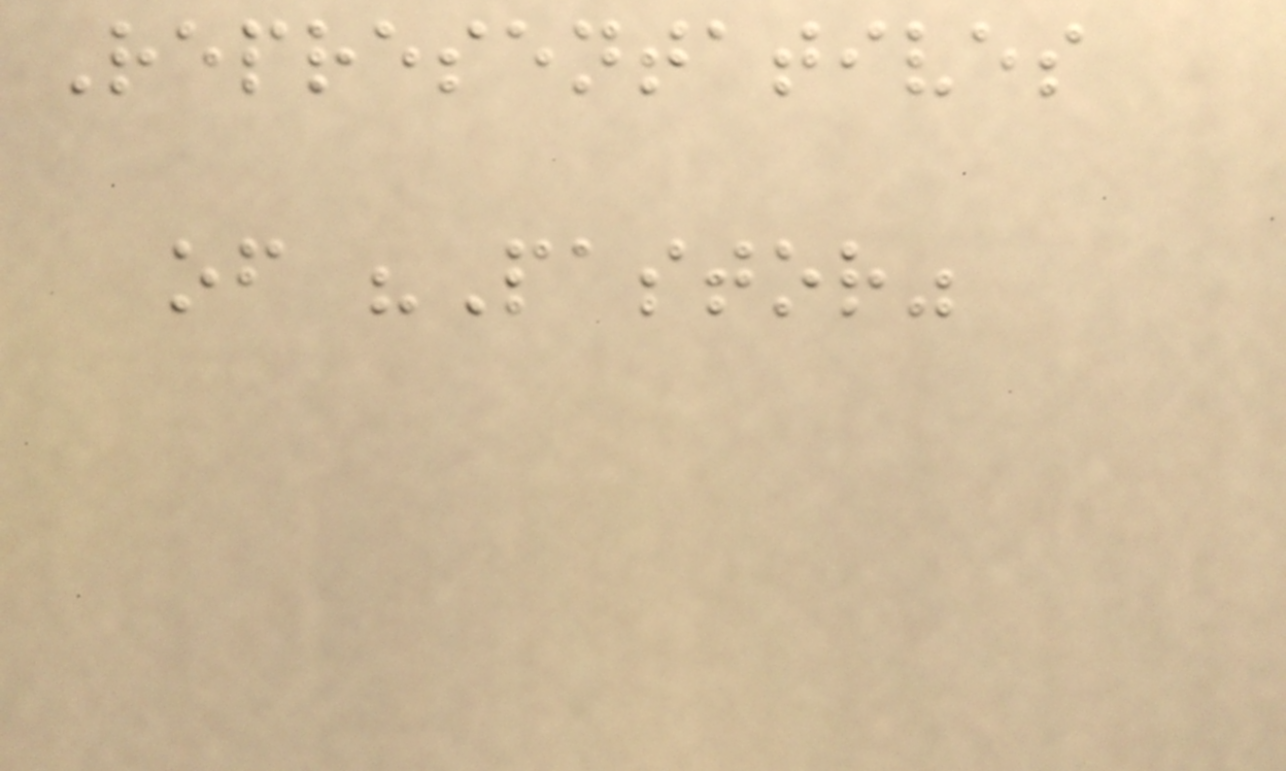Representatives
of "Pastor"
